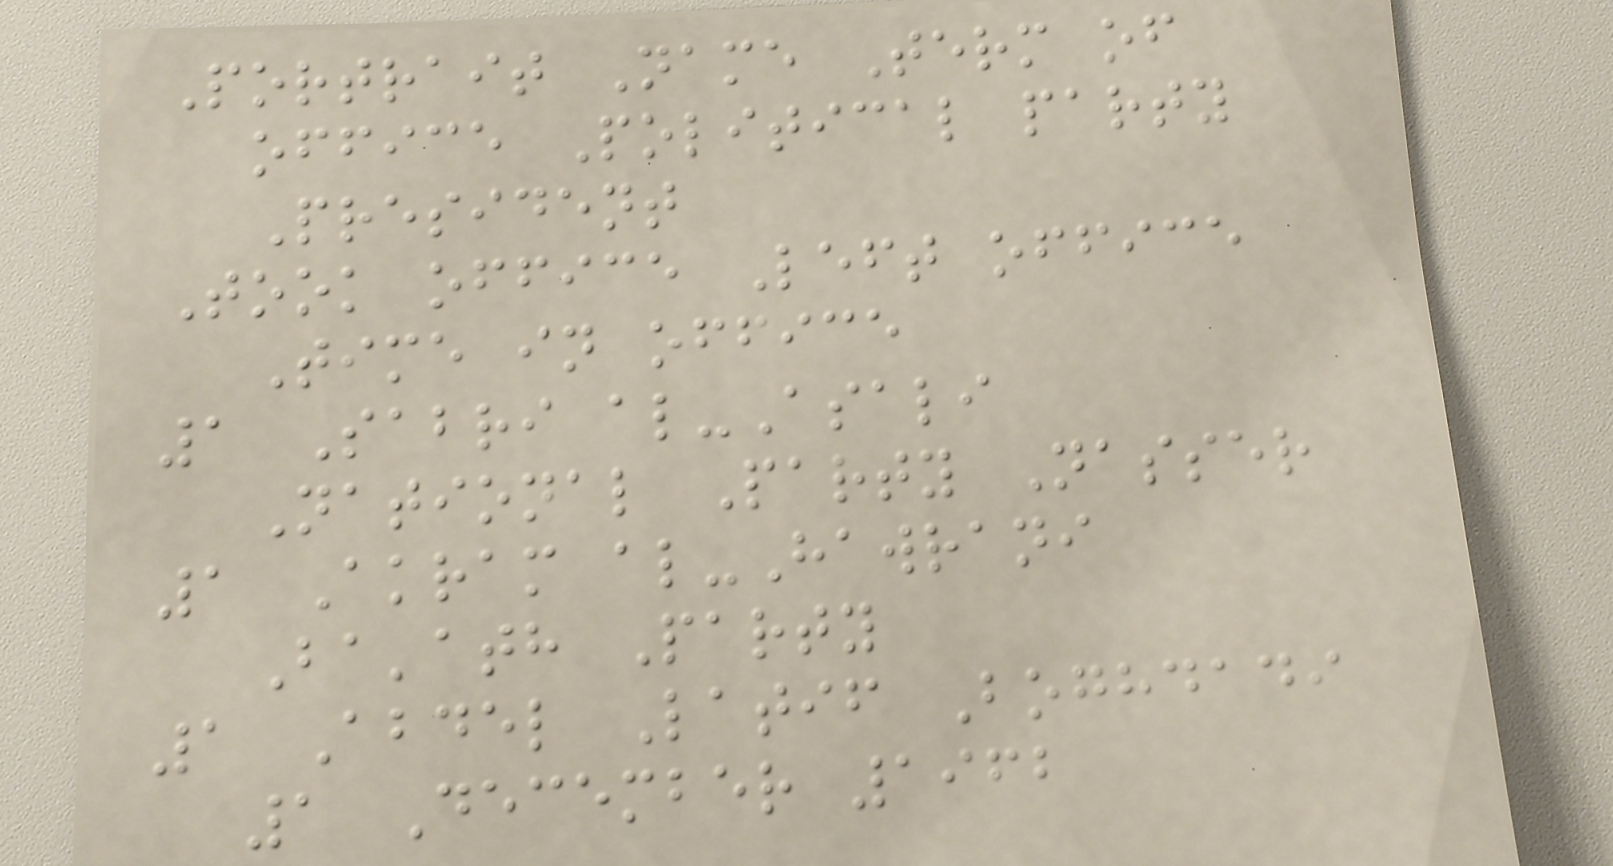Portrait Name Term of
office Political party
President
Took office Left office
Time in office
1 Sabri al-Asali
National Party Nasser
1 Akram al-Hawrani
Ba'ath Party
1 Abdel Latif Boghdadi
1 December 1962
